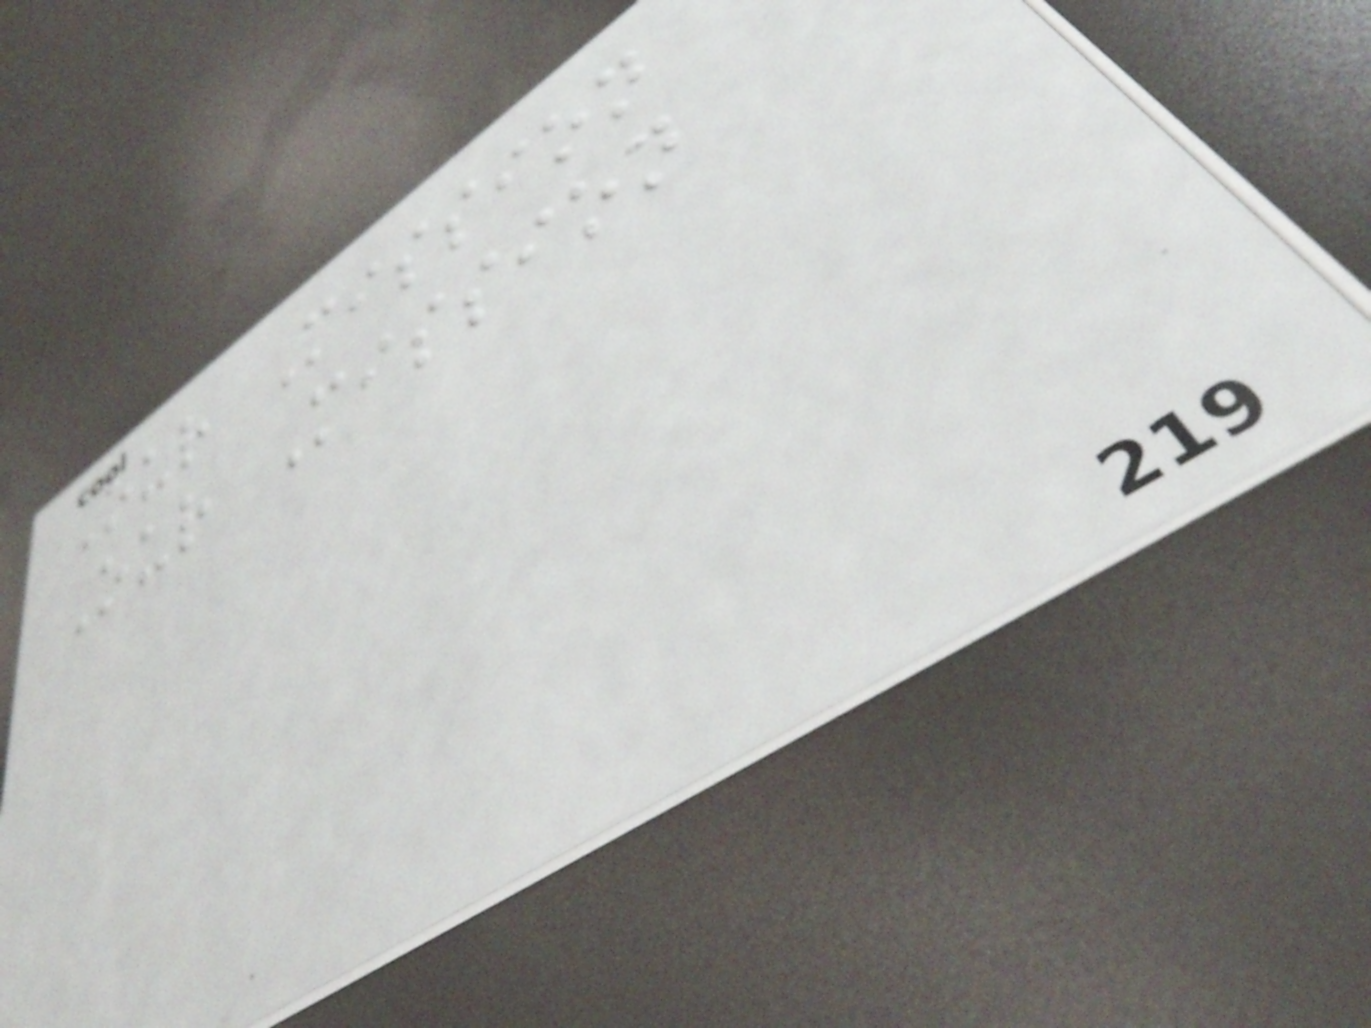Our Mission
Our Mission
